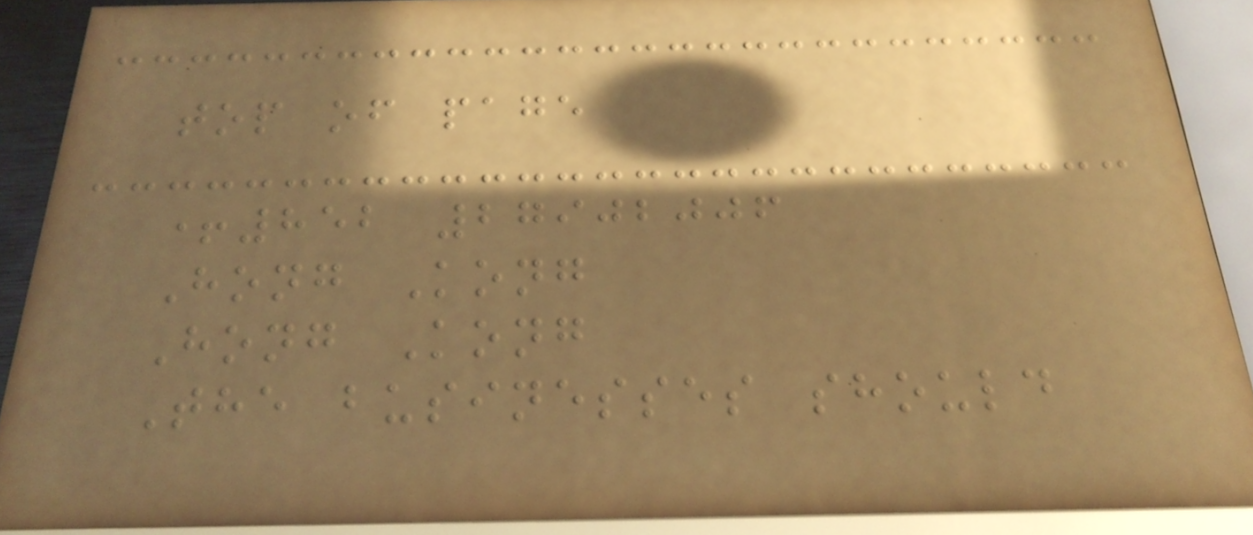top of page
+852 27902006
Hong Kong
Hong Kong
The businesses should
